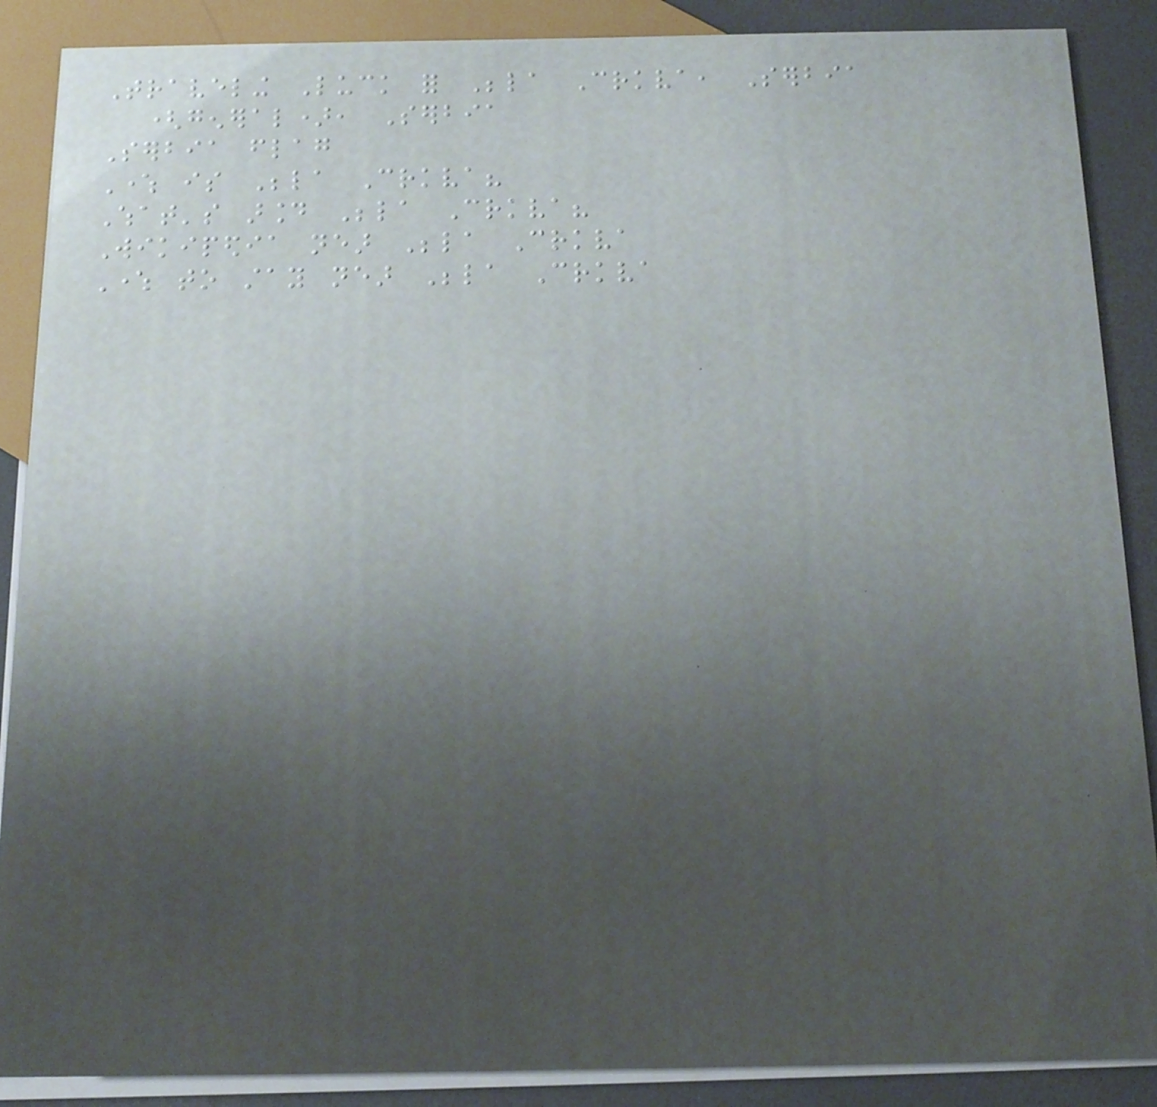Traveling Luck for Bela Crkva, Serbia
(general), Serbia
Serbia flag
Where is Bela Crkva?
What's around Bela Crkva?
Wikipedia near Bela Crkva
Where to stay near Bela Crkva
